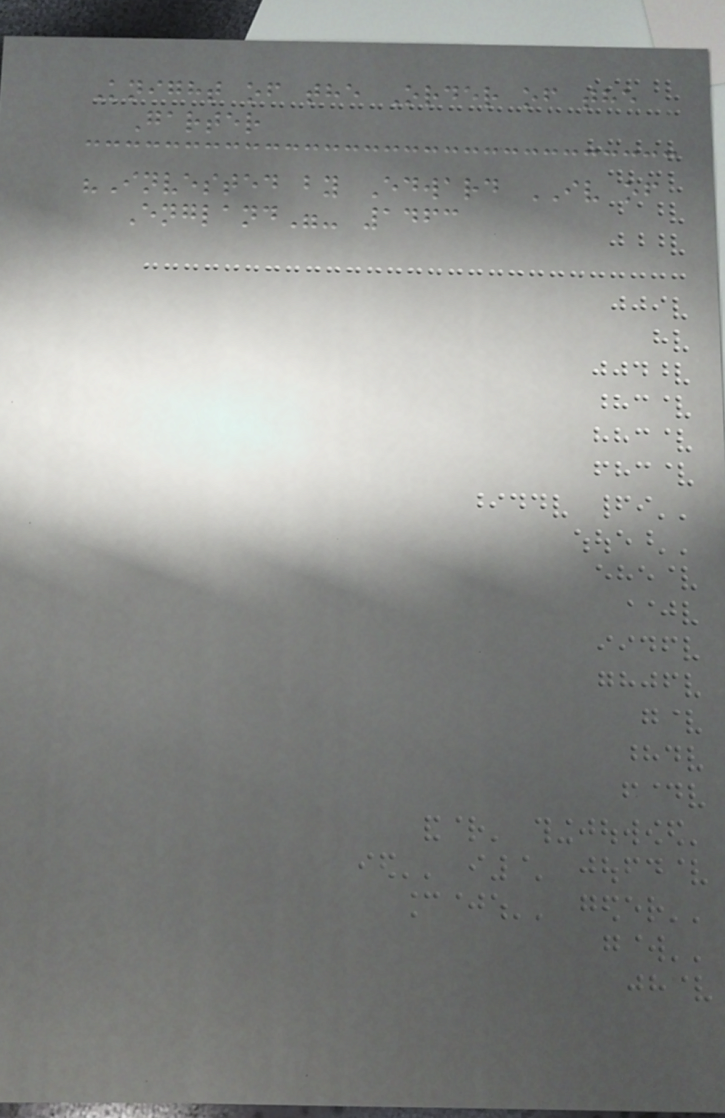Knight of the Order of the
Garter
"Invested by Edward IV of
England"- 1463
